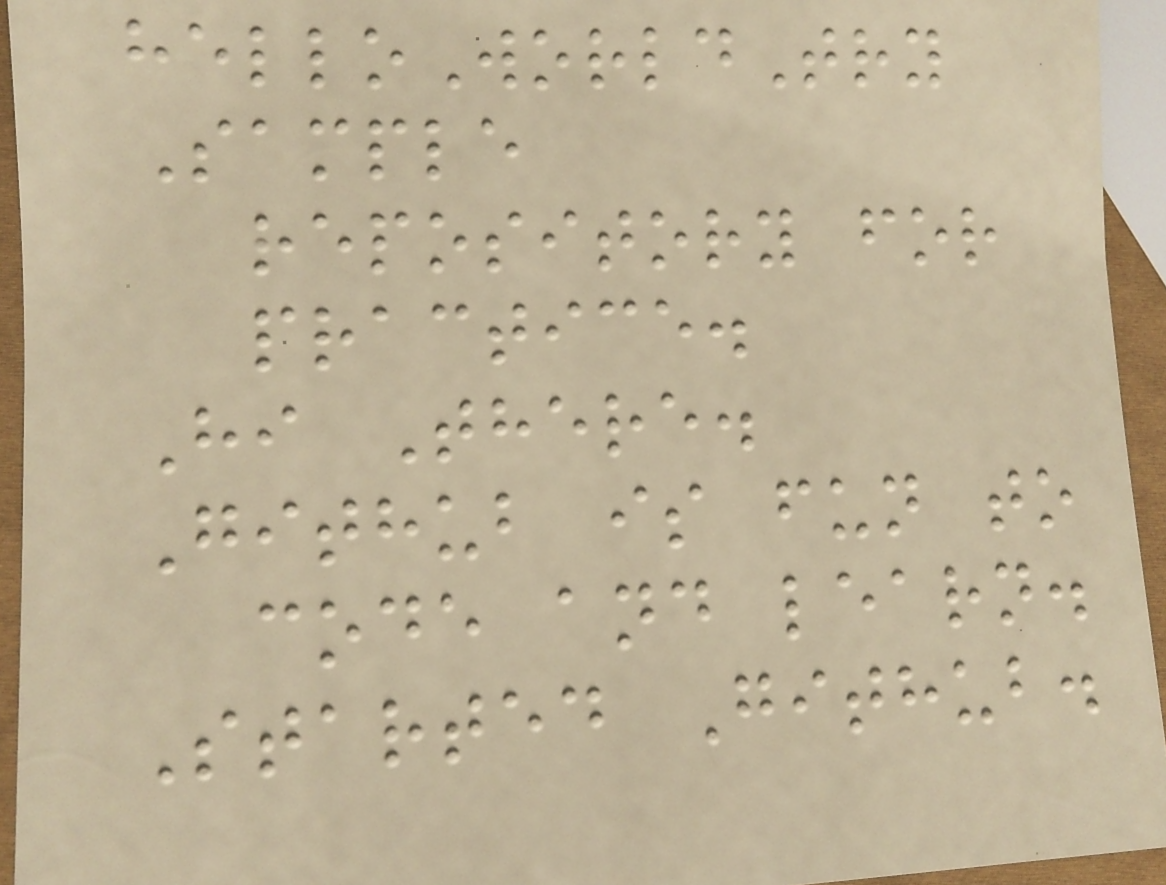helloWorldTry
Sample
repository for
practice.
Hi There.
Github is fun to
code and learn.
Started Github.
